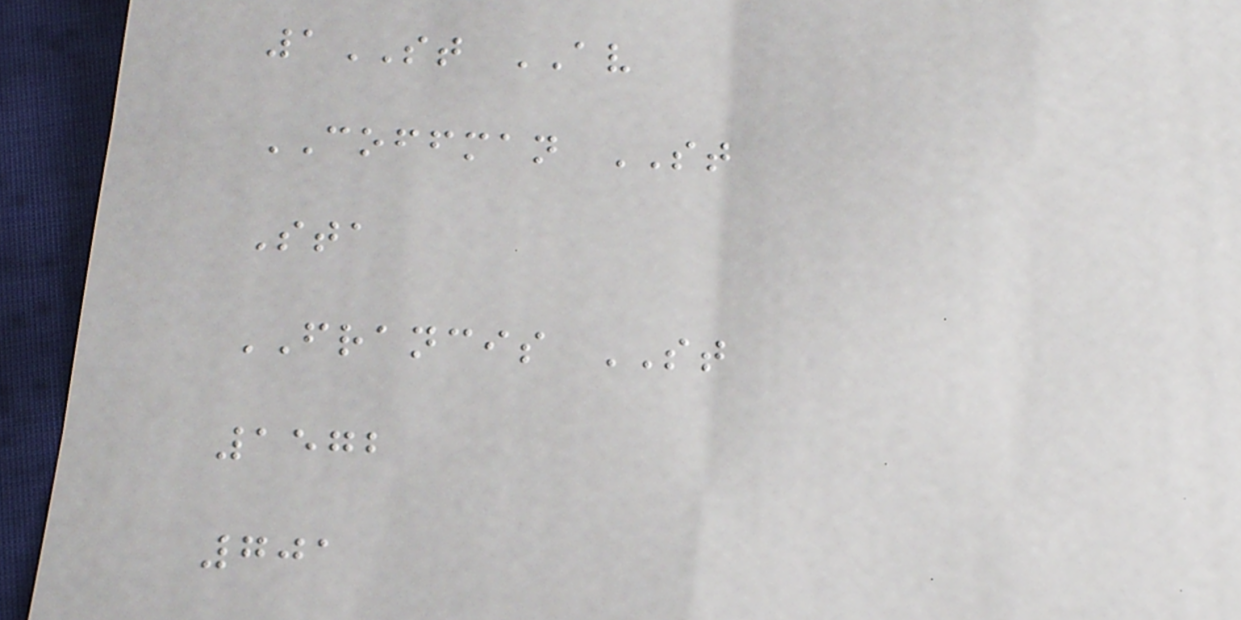1ST AV
COFFMAN ST
Sta
FRANCIS ST
1572
701
